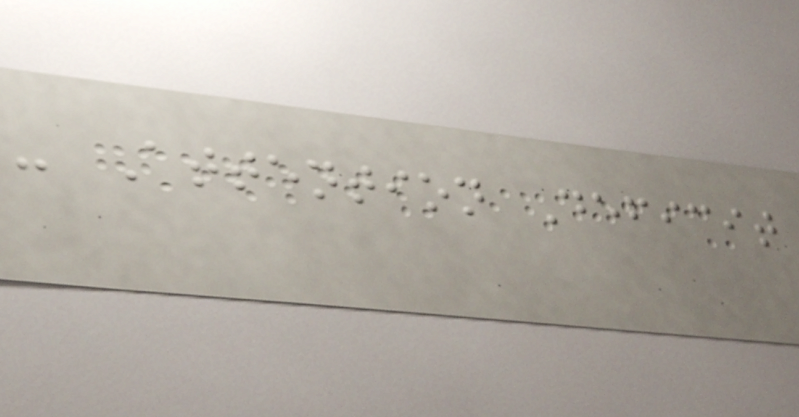- Attention Deficit
